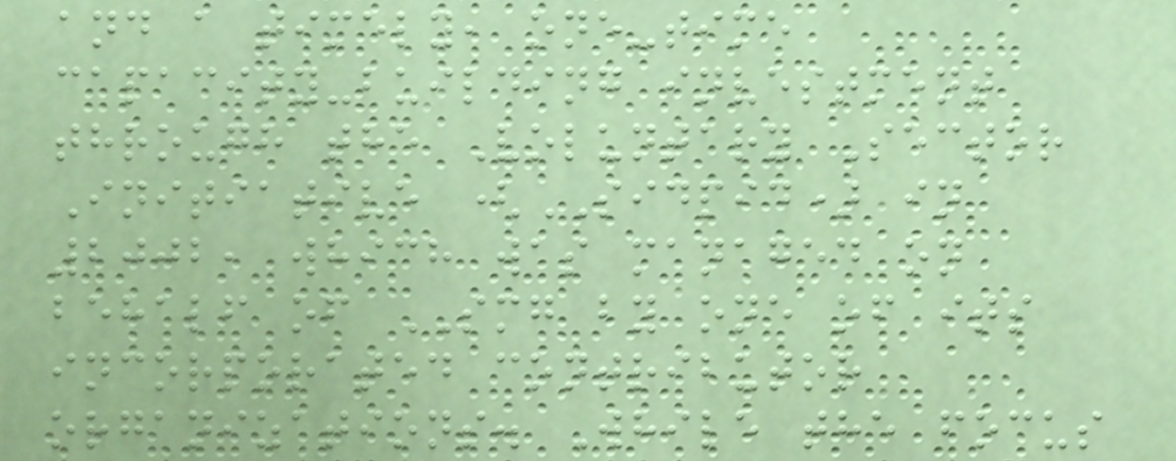and a timely, one-time
capacity-building investment
through the Voluntary Sector
Initiative (SIDPID) in
2002, which was managed on
behalf of SMG by one of its
incorporated contributor
organizations. While the focus
